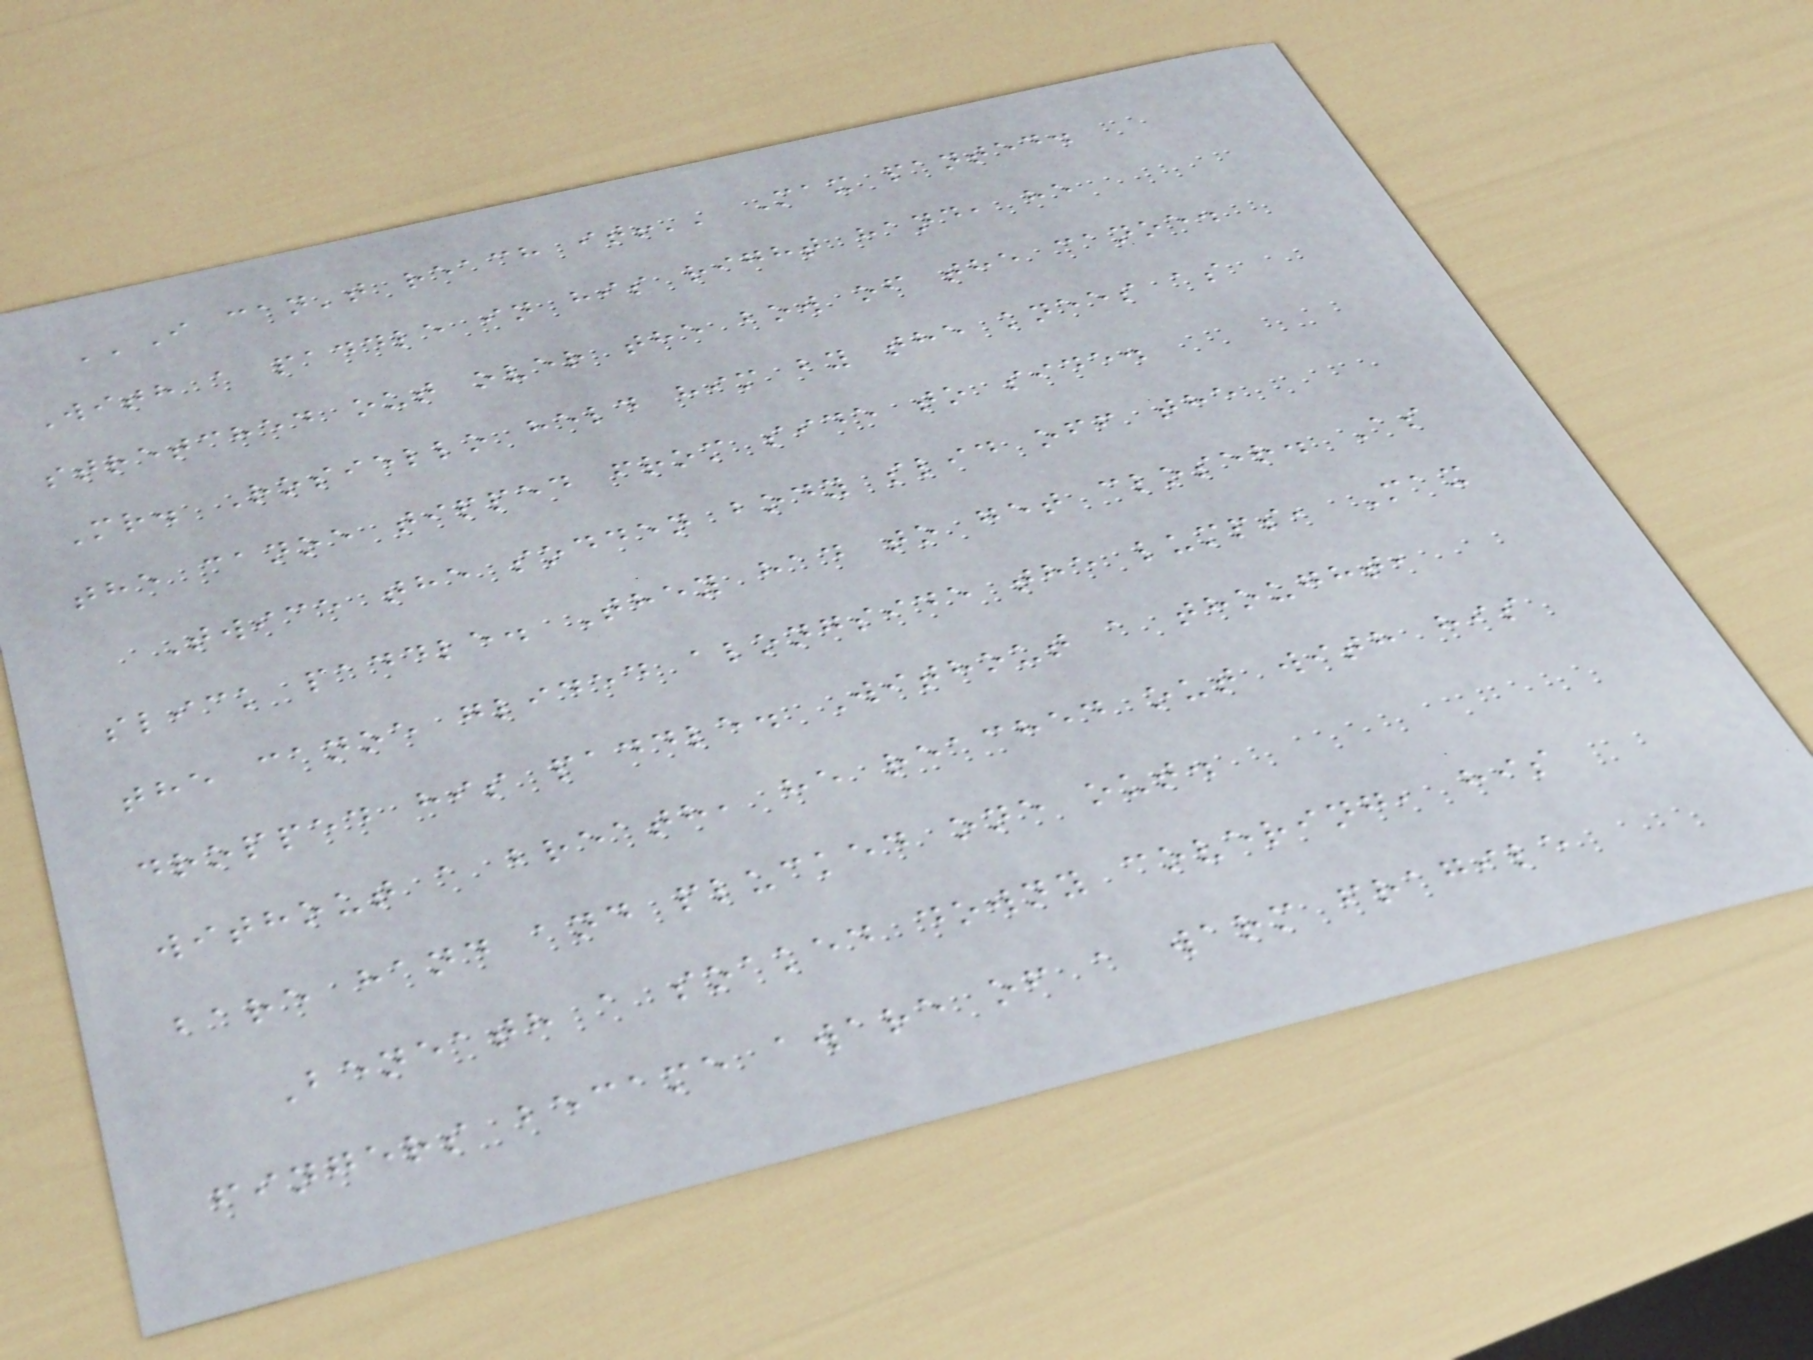''I can't reach it!'' Max panted.
With a paddle in his right hand, he
stretched out over the bow of the canoe.
Mr. Rosiello held him by the knees as
the canoe tipped from side to side.
Twice the sodden body slid off the
slick paddle. They had to get closer. As
the canoe glided alongside the lumps, Max
dropped his paddle. Without a thought,
without a breath, he reached out with his
bare hand and plucked one out.
Beneath a soaked downy covering, his
fingers became aware of a warm fragile
